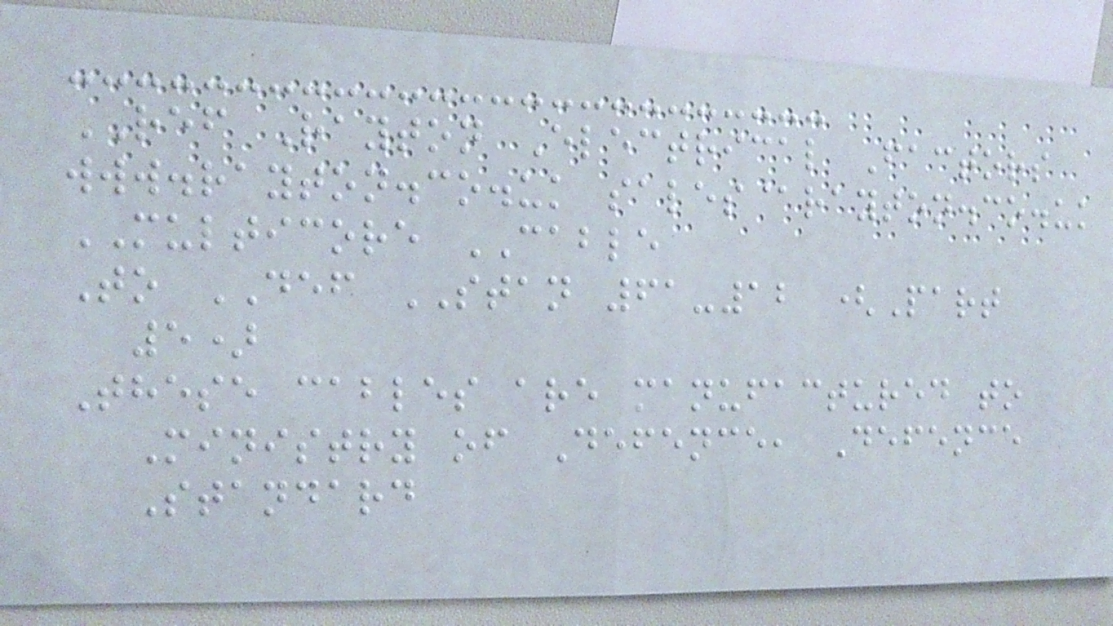REF Rayton Electrical Factors
www.rayton.co.uk sales@rayton.co.uk
MULTICORE CABLE
To DEF STAN 61-12 (Part
5)
These cables are manufactured to
Ministry of Defence, Defence
Standard
